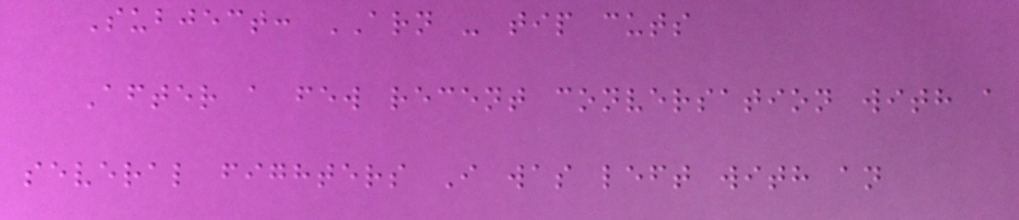Subject: ARN - tip cuts
After a few recent conversation with a
several fighters I was left with an
